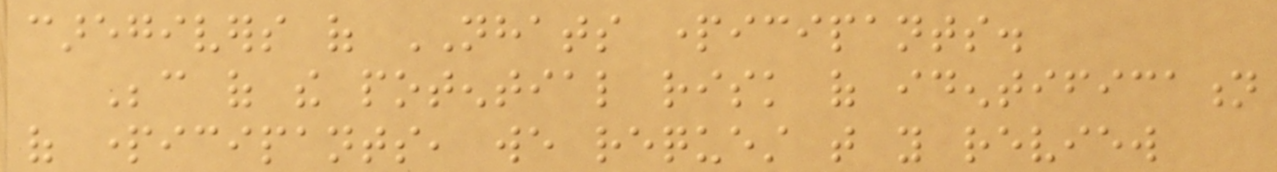caregivers of NHATS participants.
Because of the potential risk of identification
of participants, we request that you review
